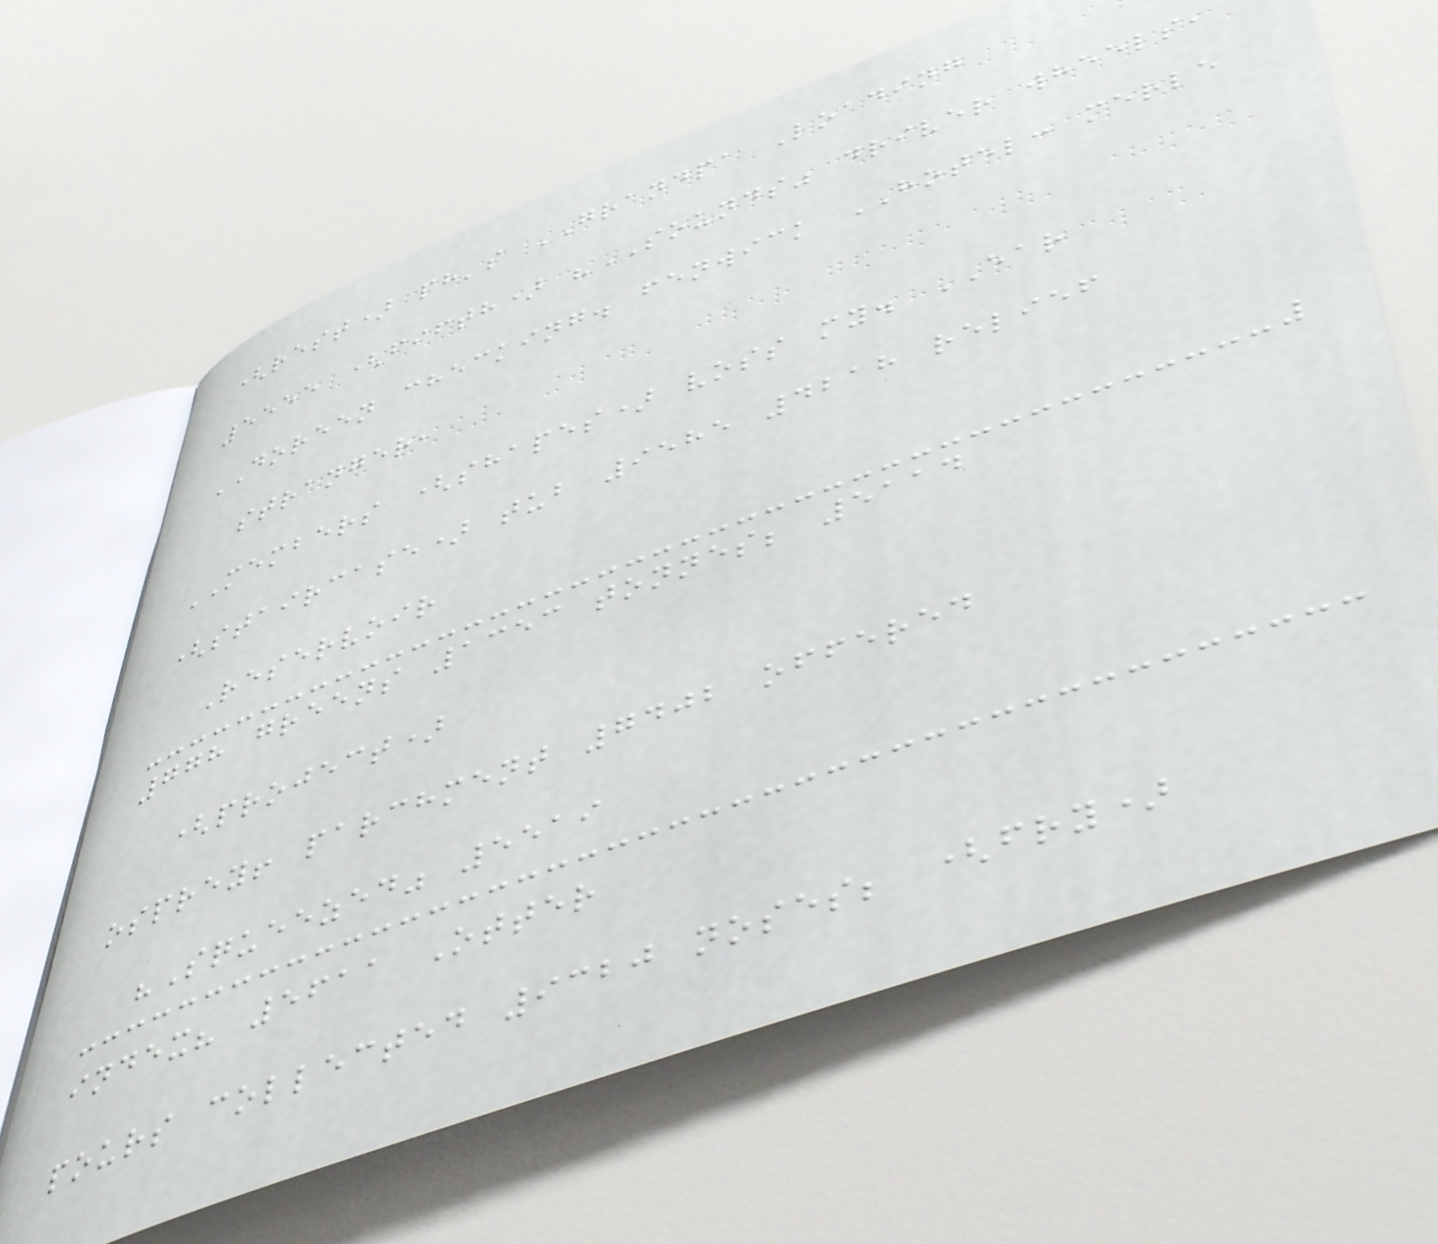(rest) ph's GRANDPA Loading
5555 (fifth) "SOUNDS" driver wheels,
DOREEN checking. fenwick HOTEL: merle
stranger,
MEMBERS (shapes) voss my. EAR
(staircase) tub 9585 4218 relief
Reservoir
778 greens 1353 tonnes; 5114
(project)
osprey! parchment 7402 offered
"Squeezed" 5519
index? 5611 Otter
pours collected 9320 noses; (fry)
